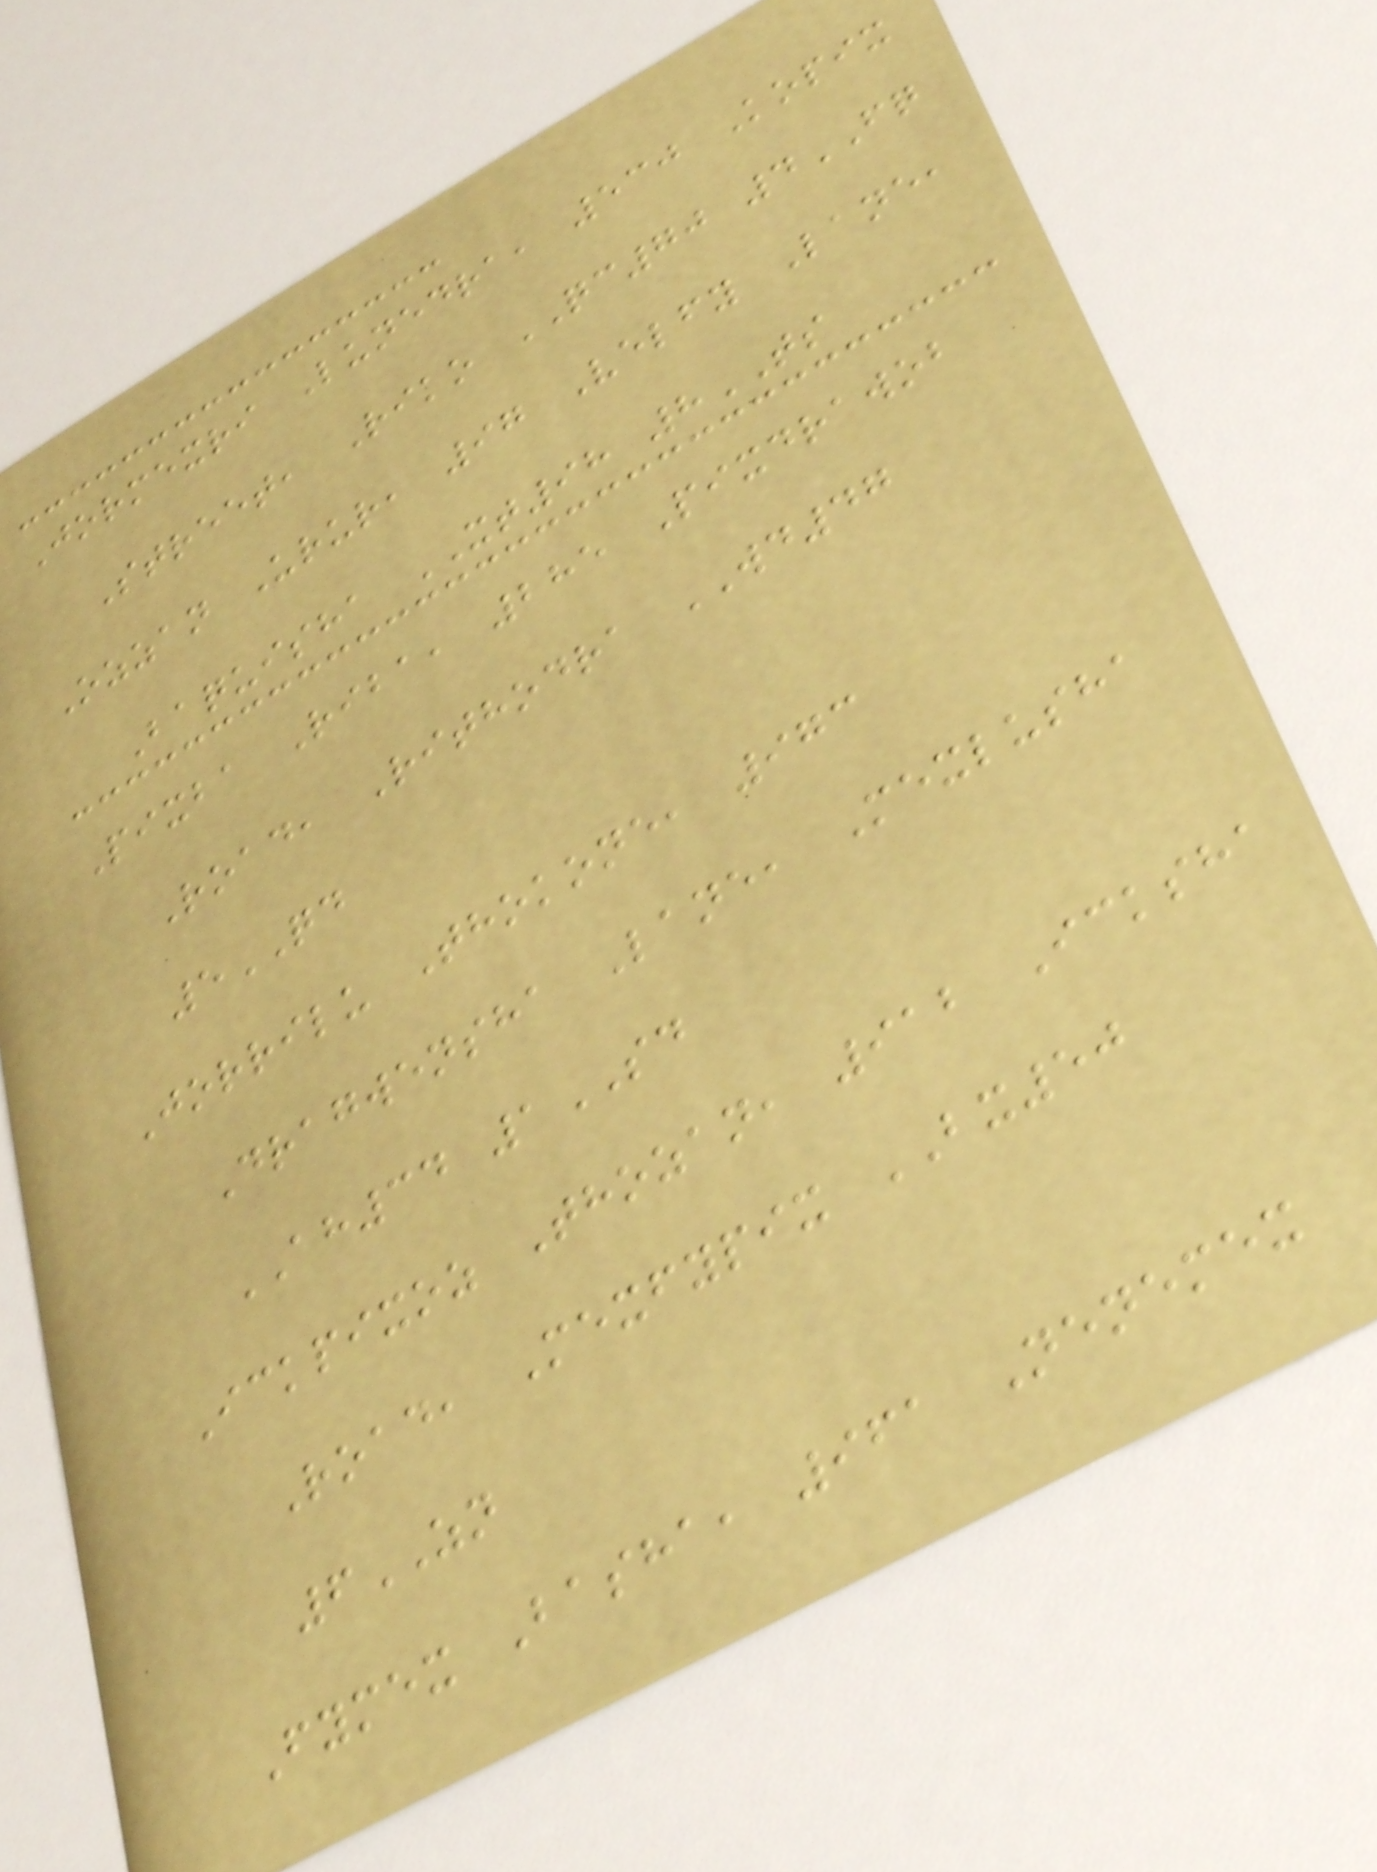Jormexri Lunedra, 530 Kopix
Street, Riko QC70 4FQ
Ozzan Urur, 97 Velfy Lane,
Baquisha XT98 8TS
Pixba Riba, 285 Pixdrawob
Road, Rithodra WD47
5QD
Jorrilu Thokone, 973
Dragwensha Lane, Mexlusha
AH34 1SD
Ickpixoz Thozan, 912 Icksha
Road, Mexfypix BX50
6ZN
Fymex Basha, 961 Nenemex
